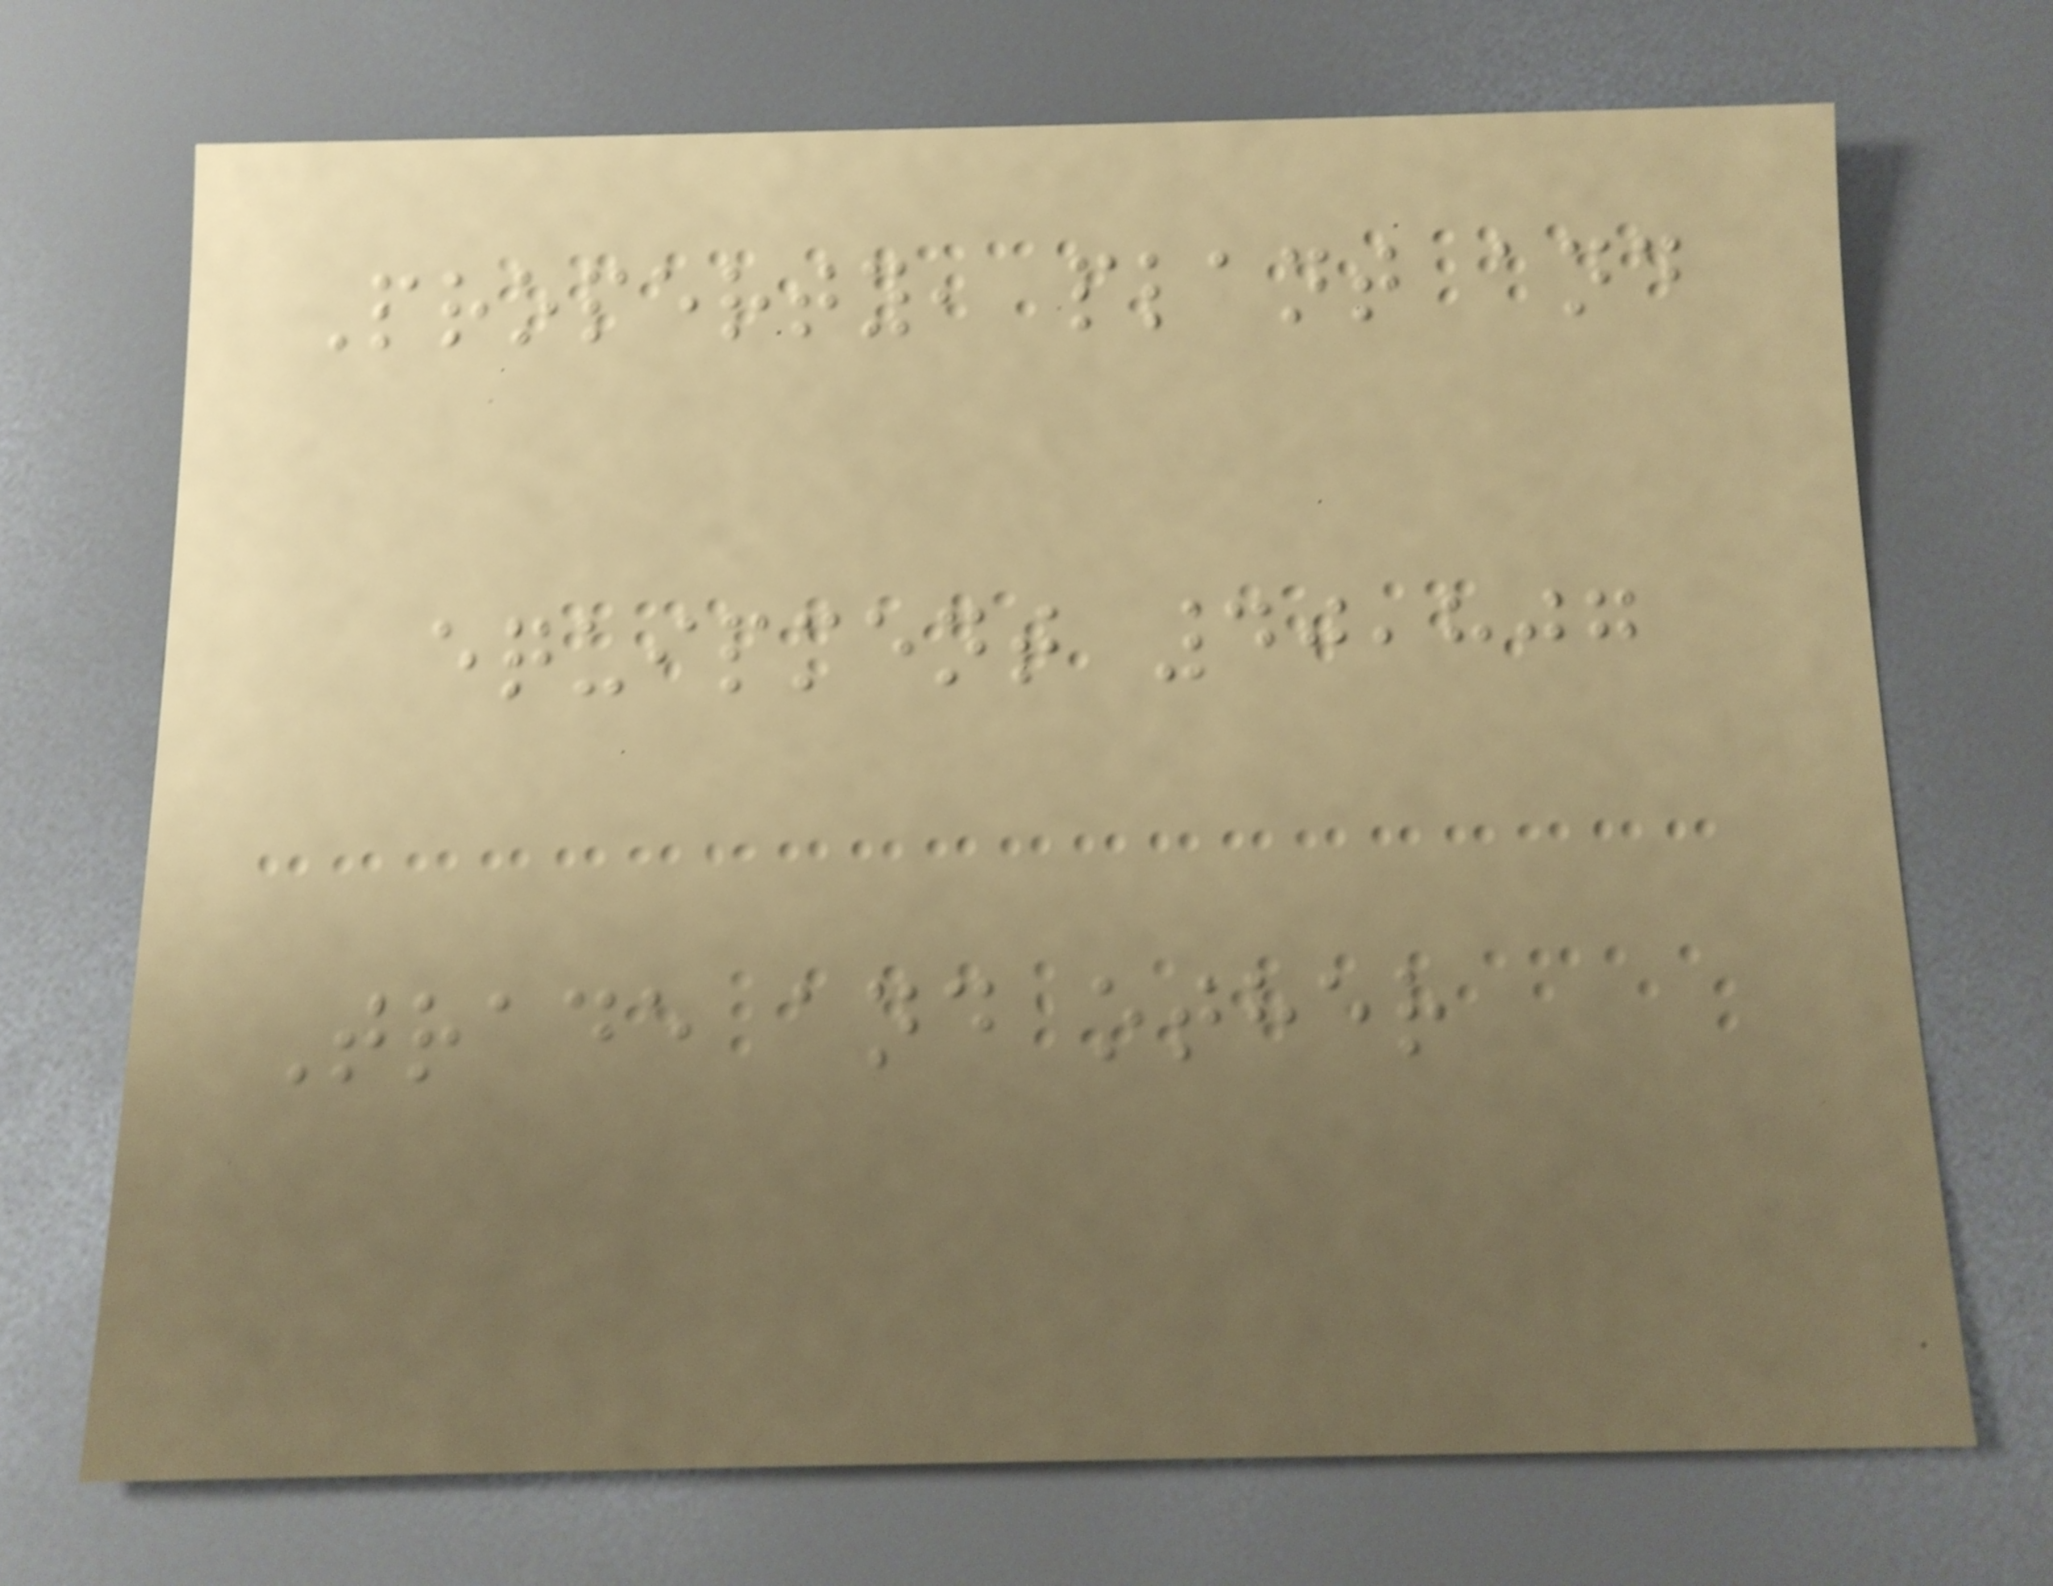Property, plant and
equipment 40,807
Trade and other
